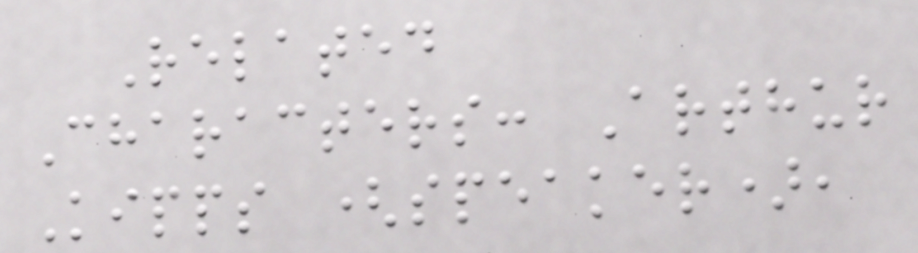Related
Characters: Arthur
Kipps (speaker),
